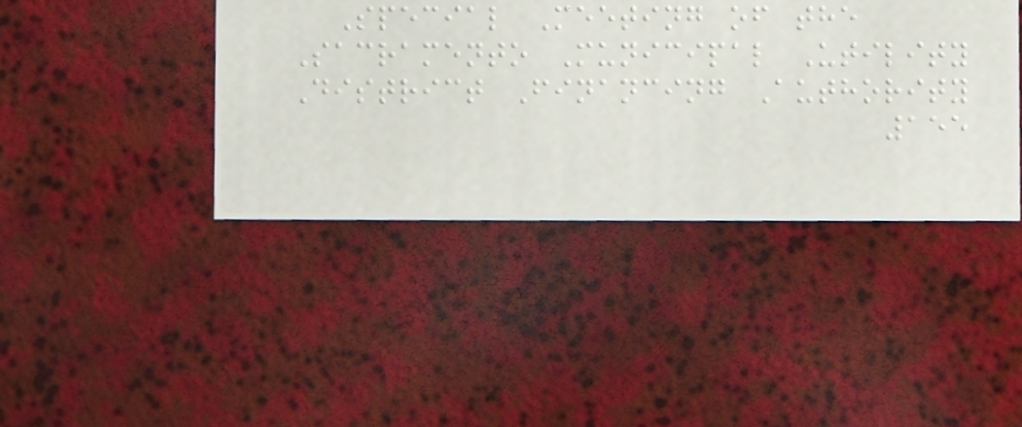Special Meeting of the
Sacramento Municipal Utility
District Financing Authority
155
